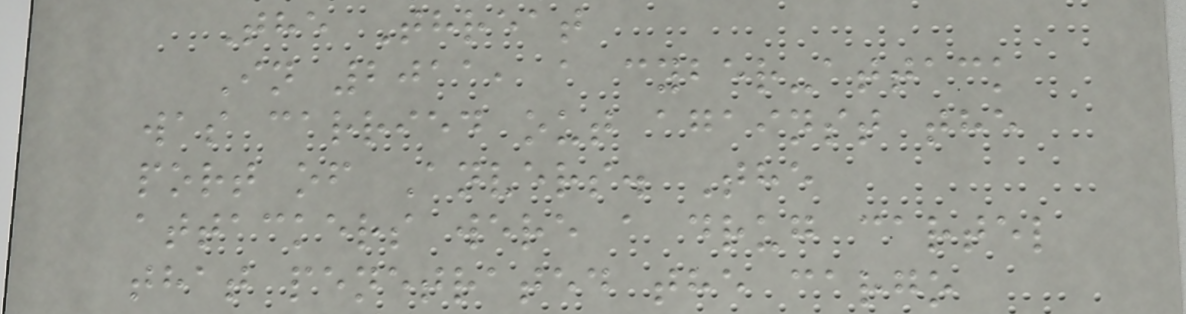The Threat
In 2011, a cyber-attack
was carried out against the
port of Anvers. The
attackers were a drug cartel
that penetrated the cargo
